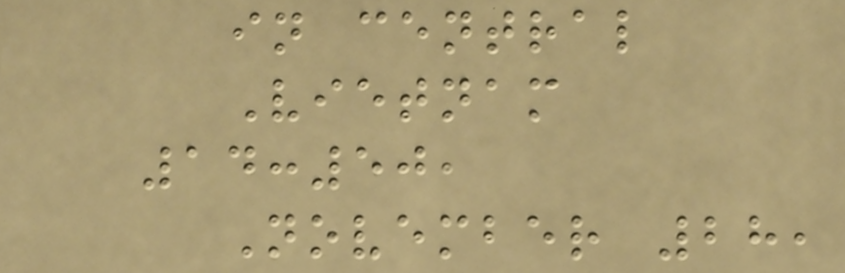in central
Vietnam
14:50,
November 28,
